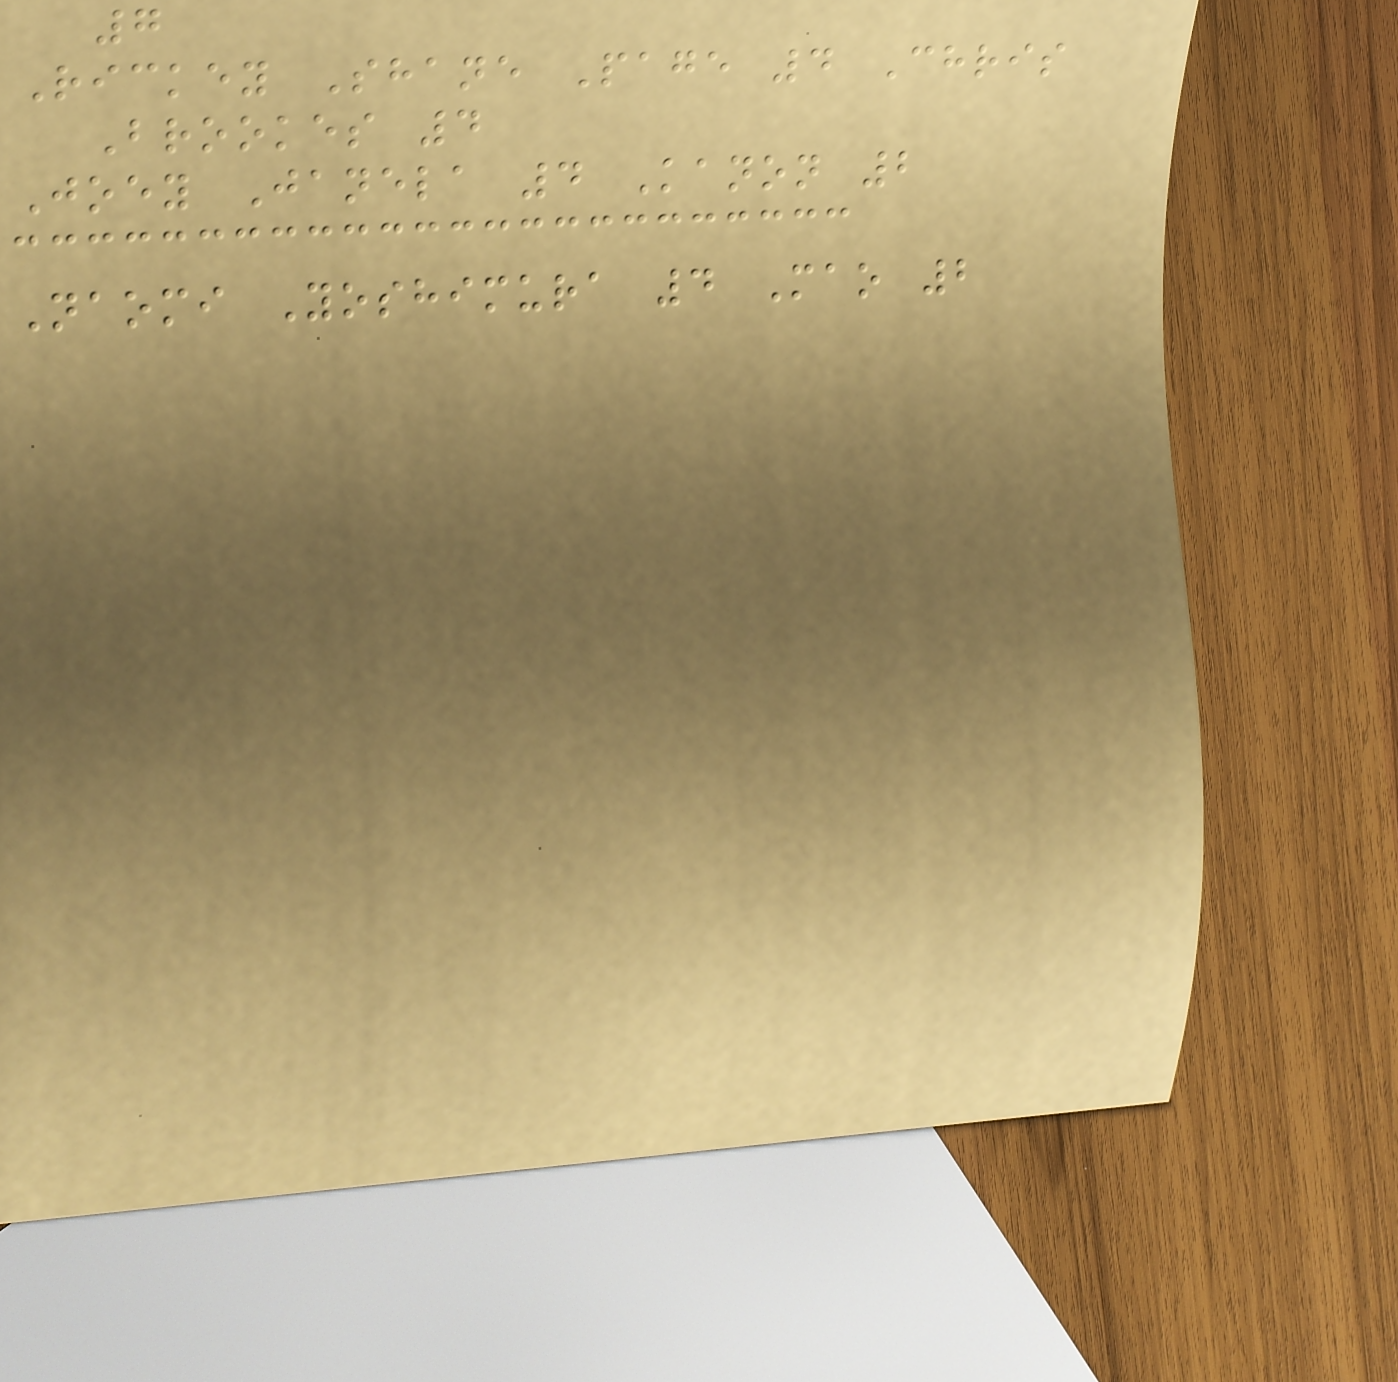7
Rickey Shane Page 4 Chris
Brookes 4
Joey Janela 4 Kanon 2
Naomi Yoshimura 4 Mao 2
